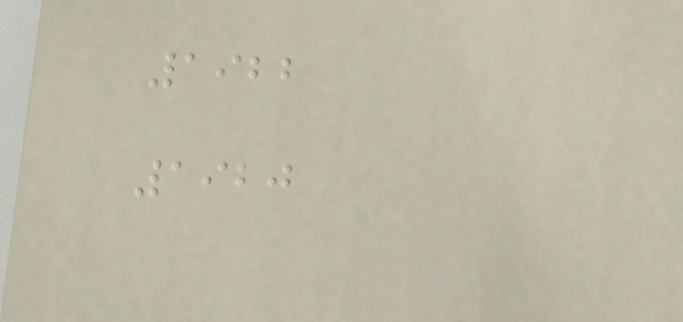1922
1920
